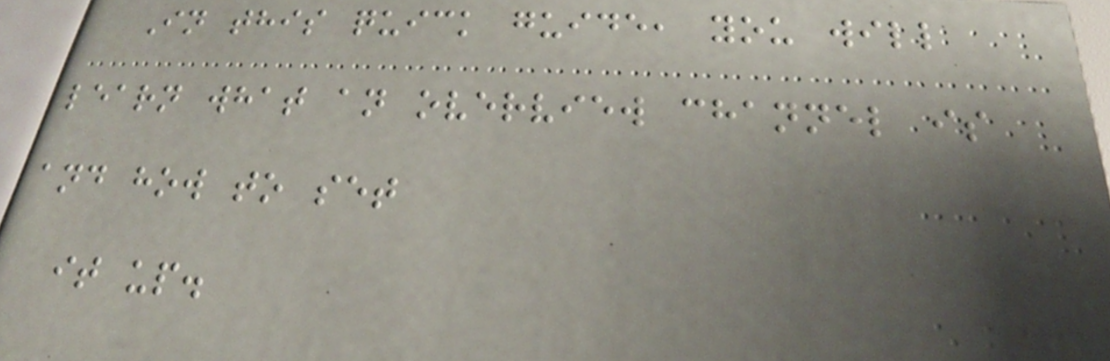In this quick guide, you will
learn what an overview channel is
and how to set
it up.
